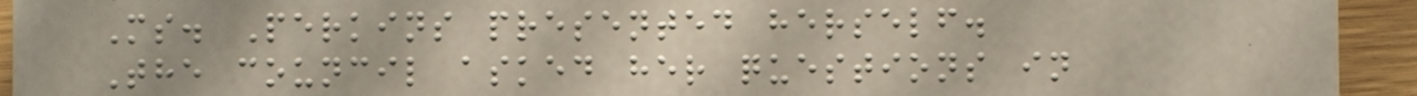Ms. Perkins presented herself.
The council asked her questions in
